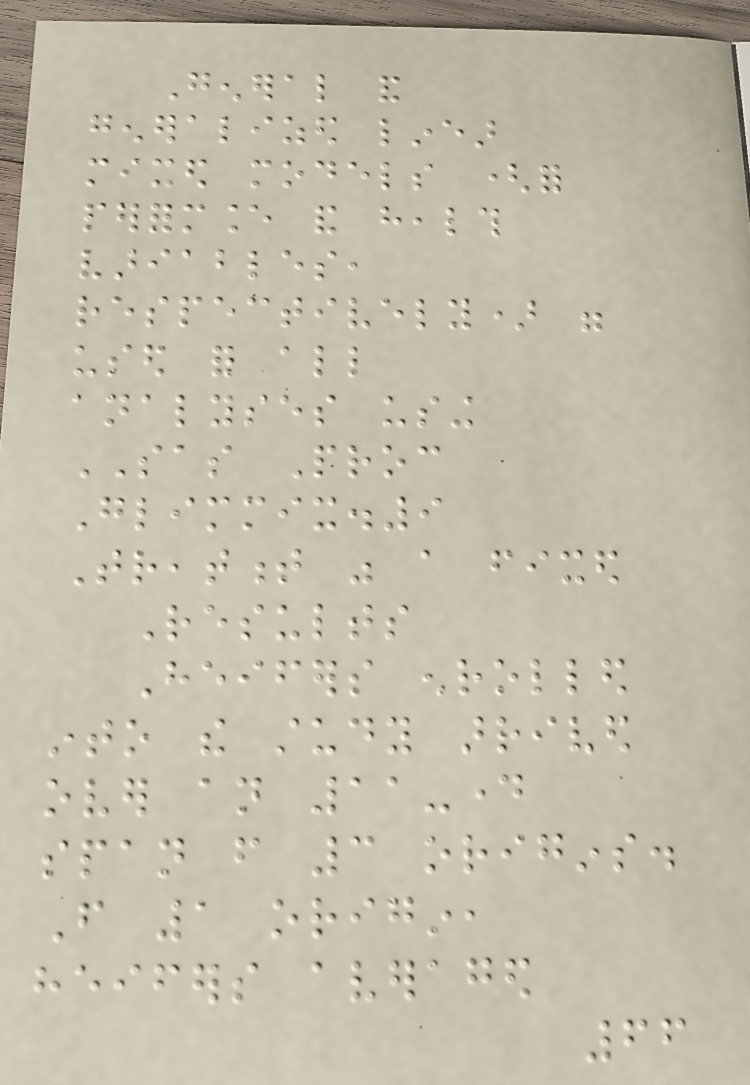General and
generalized linear
mixed models (for
performance and health
variables,
respectively) were
used for all
analyses using
SAS Proc
Glimmix.9
Treatment was a fixed
Results
Heifers enrolled
into the study arrived
over an 11-day
span from 3 origins.
From 1 origin,
heifers averaged
66
